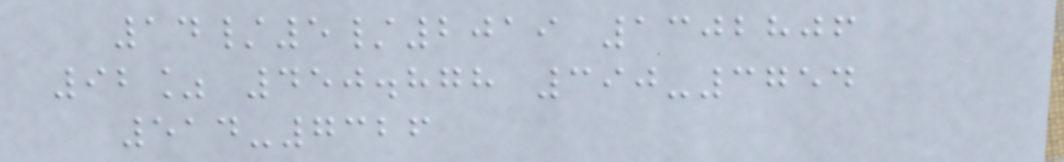14/5/2019 1302806
92% 450.878 390-3754
514-7326
